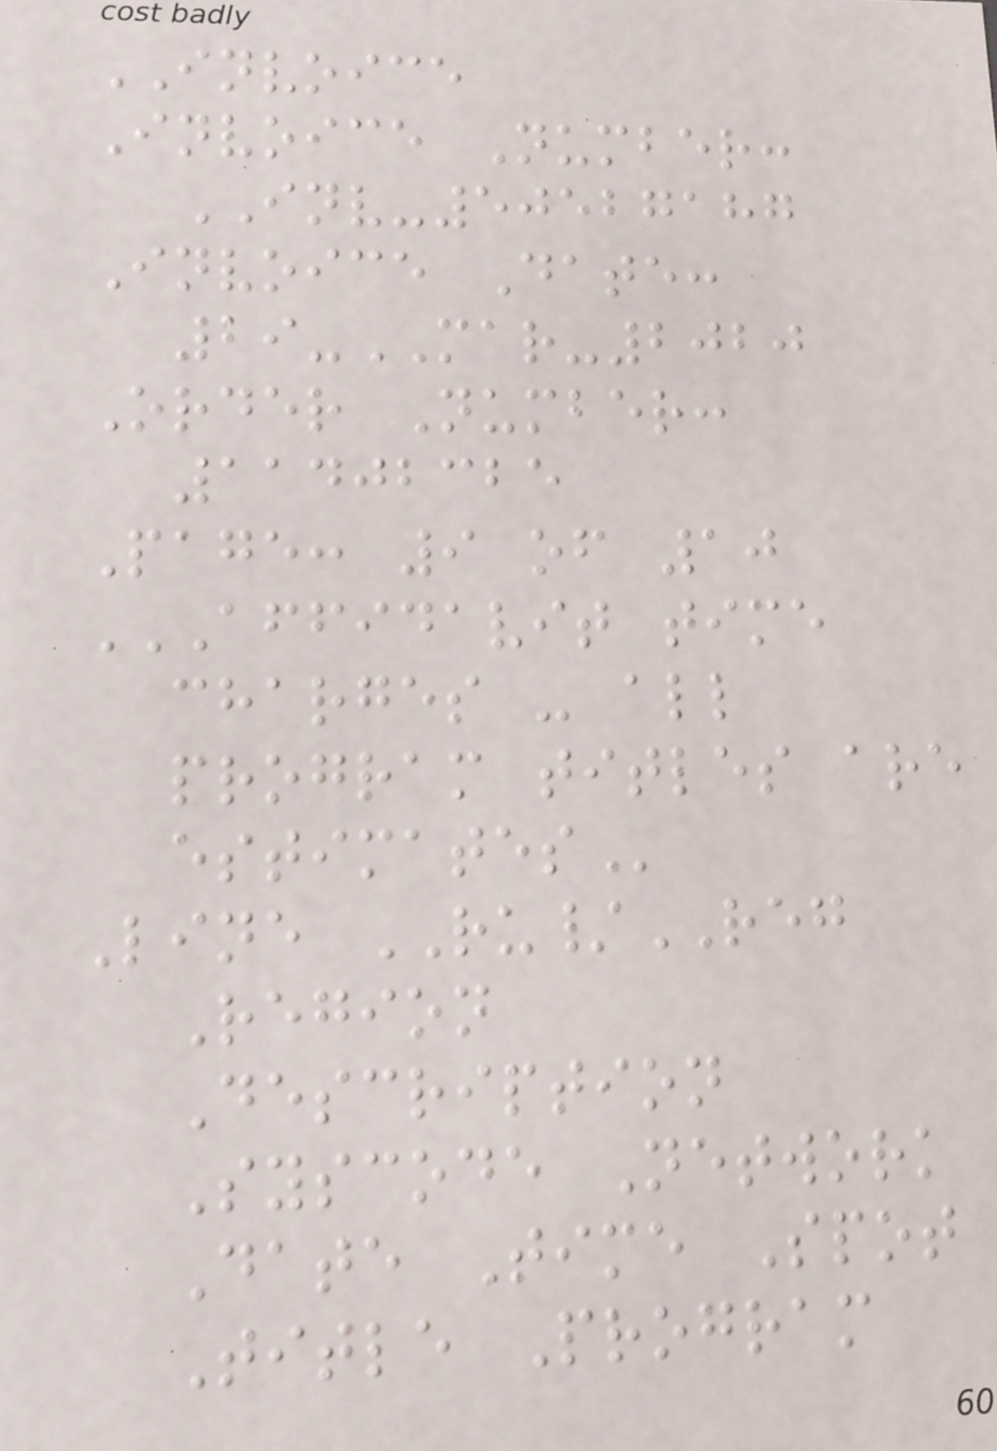INVOICE
Invoice Number:
INV-50527187
Invoice Date:
29-MAR-2020
Order Number:
11402325
Page: 9 of 10
AFFIDAVIT TIME
CHARGES - ALL
PROGRAM TITLES ARE
ESTIMATES
Line RU/REG
Region
Description
Syscode Network
Date Time Spot
Title Program
